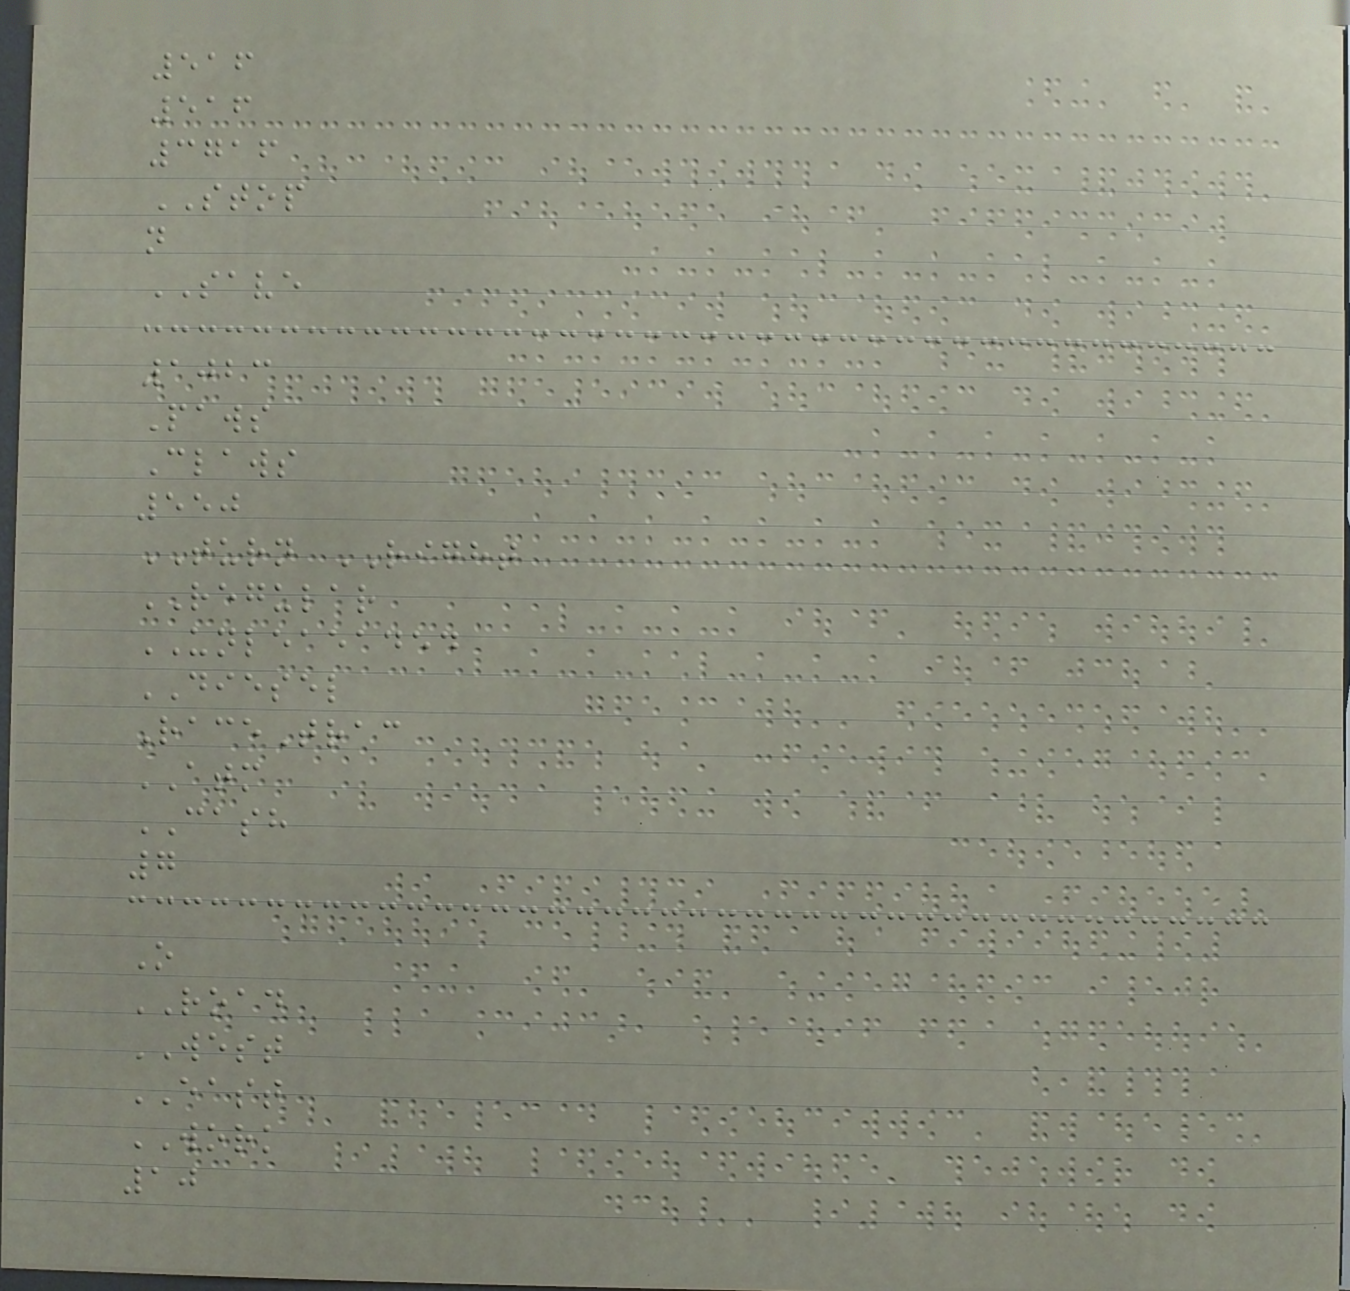516
516
3716
STOP
n
SAVE
1023
Paws
Claws
550
TURN RIGHT
REGULAR
UNLEAEADED
DIESEL
RaceTrac
ATM
CASH
7
O
ROAD
WEST
EAST
WORK
10
